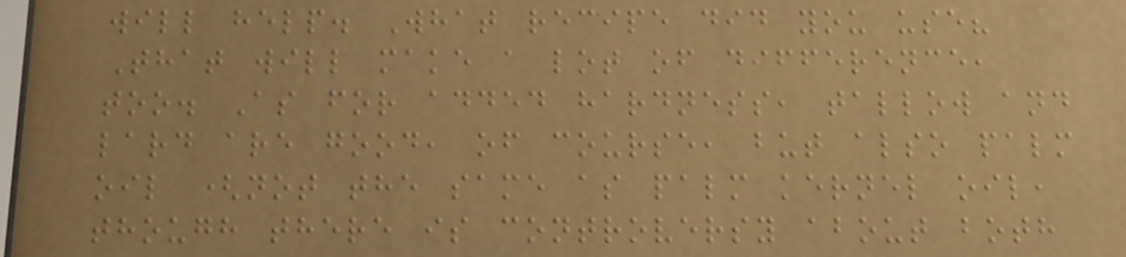will help. What recipe did you use?
That will make a lot of difference,
too. As for added hardness, tallow and
lard are good, of course, but also palm
oil (not the same as palm kernel oil,
though there is controversy about both
